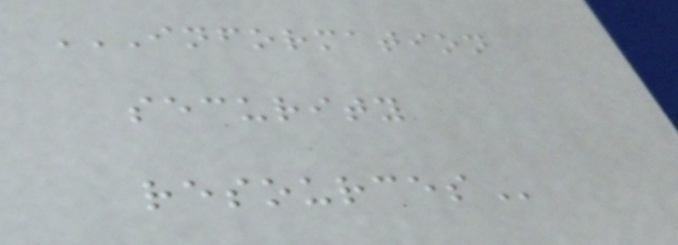INFORMATION
SECURITY
RESOURCES
